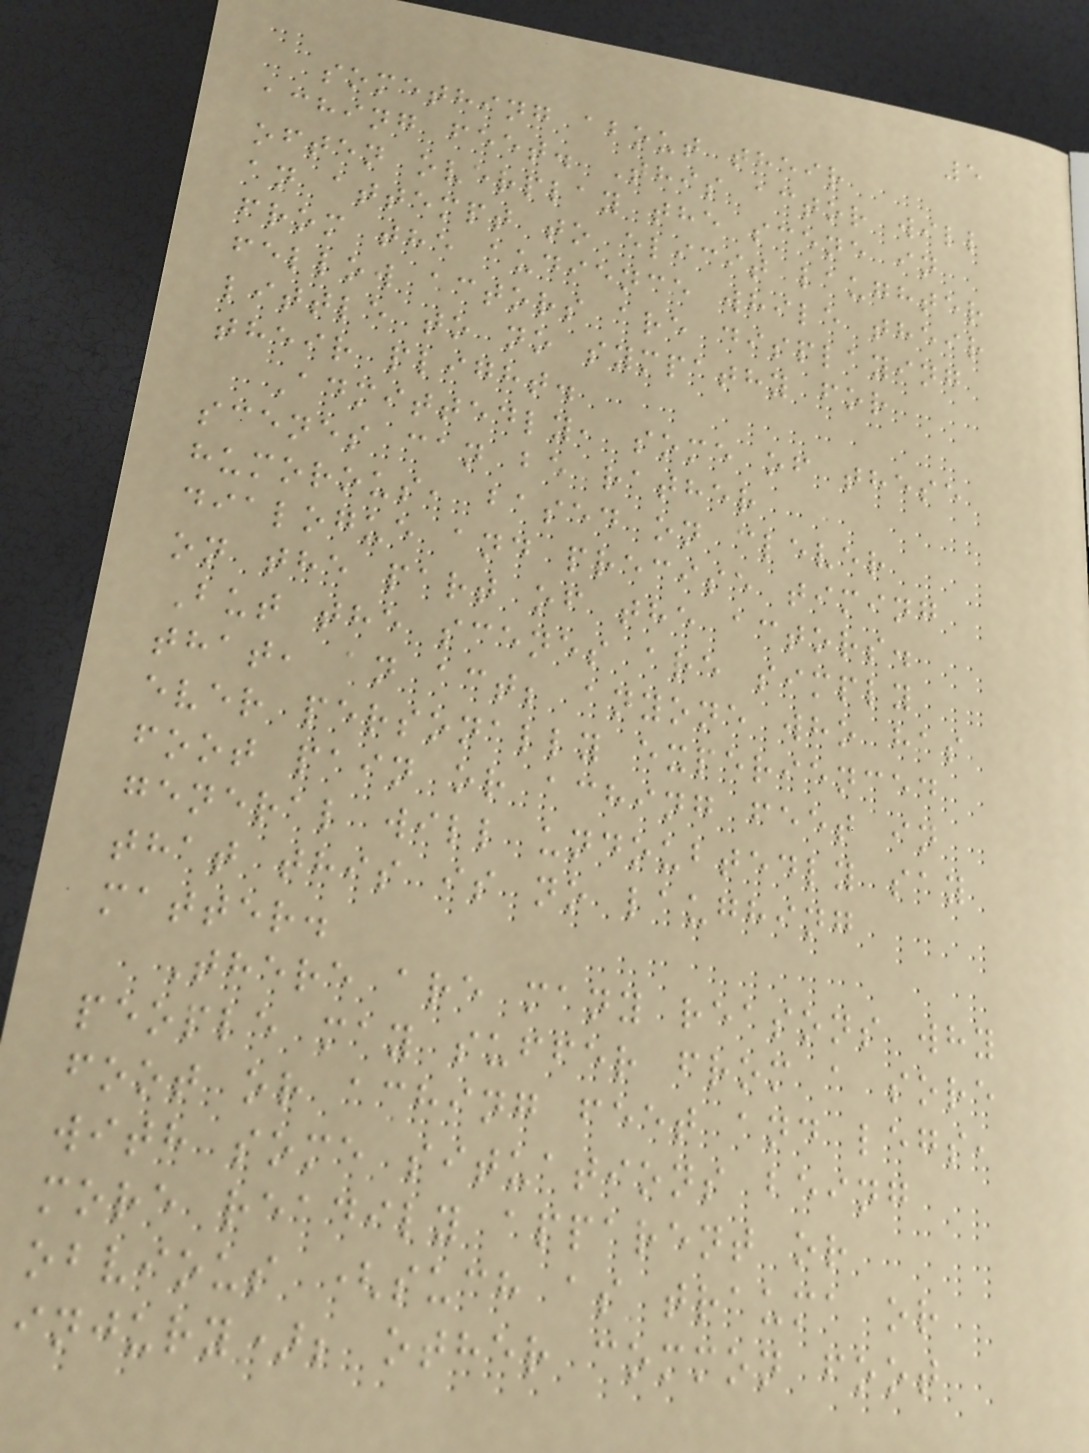5
something about their
aching feet. This actor will
often overplay the scene in
an attempt to elicit laughter
from the audience while their
fellow actors are displaying
little to no sympathy for
their plight.
Admittedly, some of these
scenes can be rather
humorous, based on clever
dialogue and precise timing
on the part of the actors.
But the scenes are simply
that, an act; anyone who has
ever personally experienced
foot pain or aching feet in
general will undoubtedly say
that this is no laughing
matter.
There are many reasons why
people may suffer from a sore
foot or aching feet and legs,
with some situations being
more readily apparent or
obvious (such as trauma or
injury); other common foot
